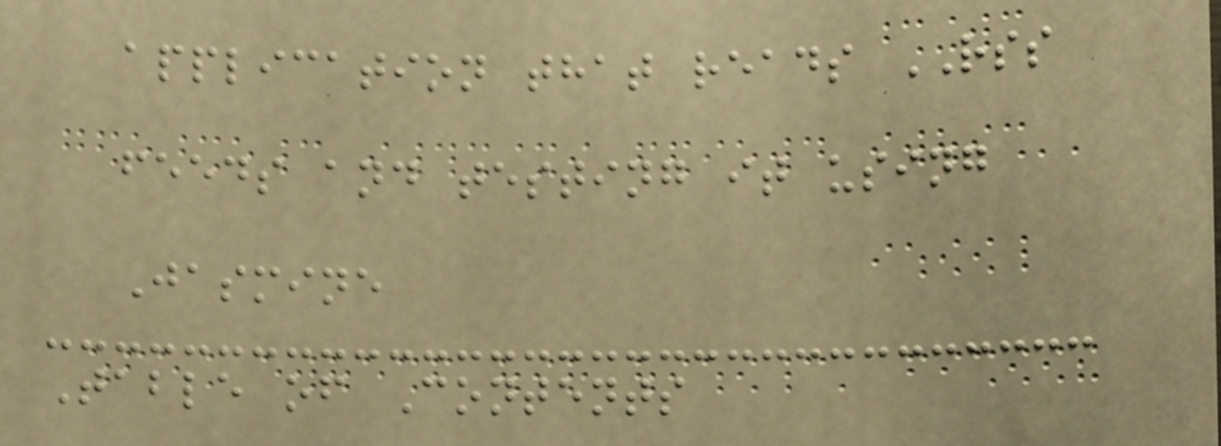application that reads RSS
feeds and testing it using
Jasmine
Table of Contents
